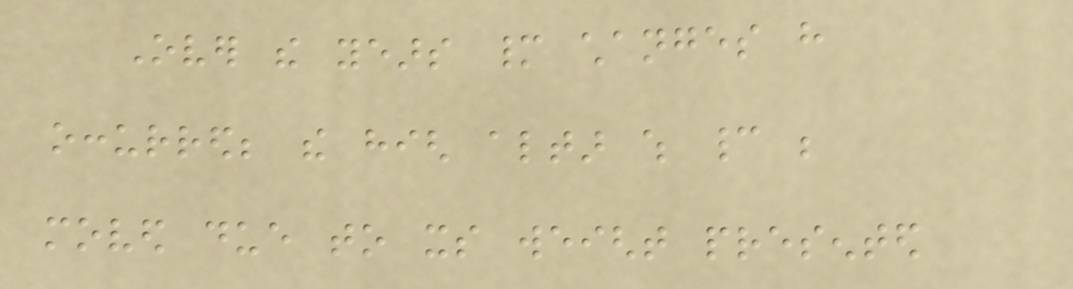Over the years many changes have
occurred; the high altar which cannot be
moved due to its weight presented
